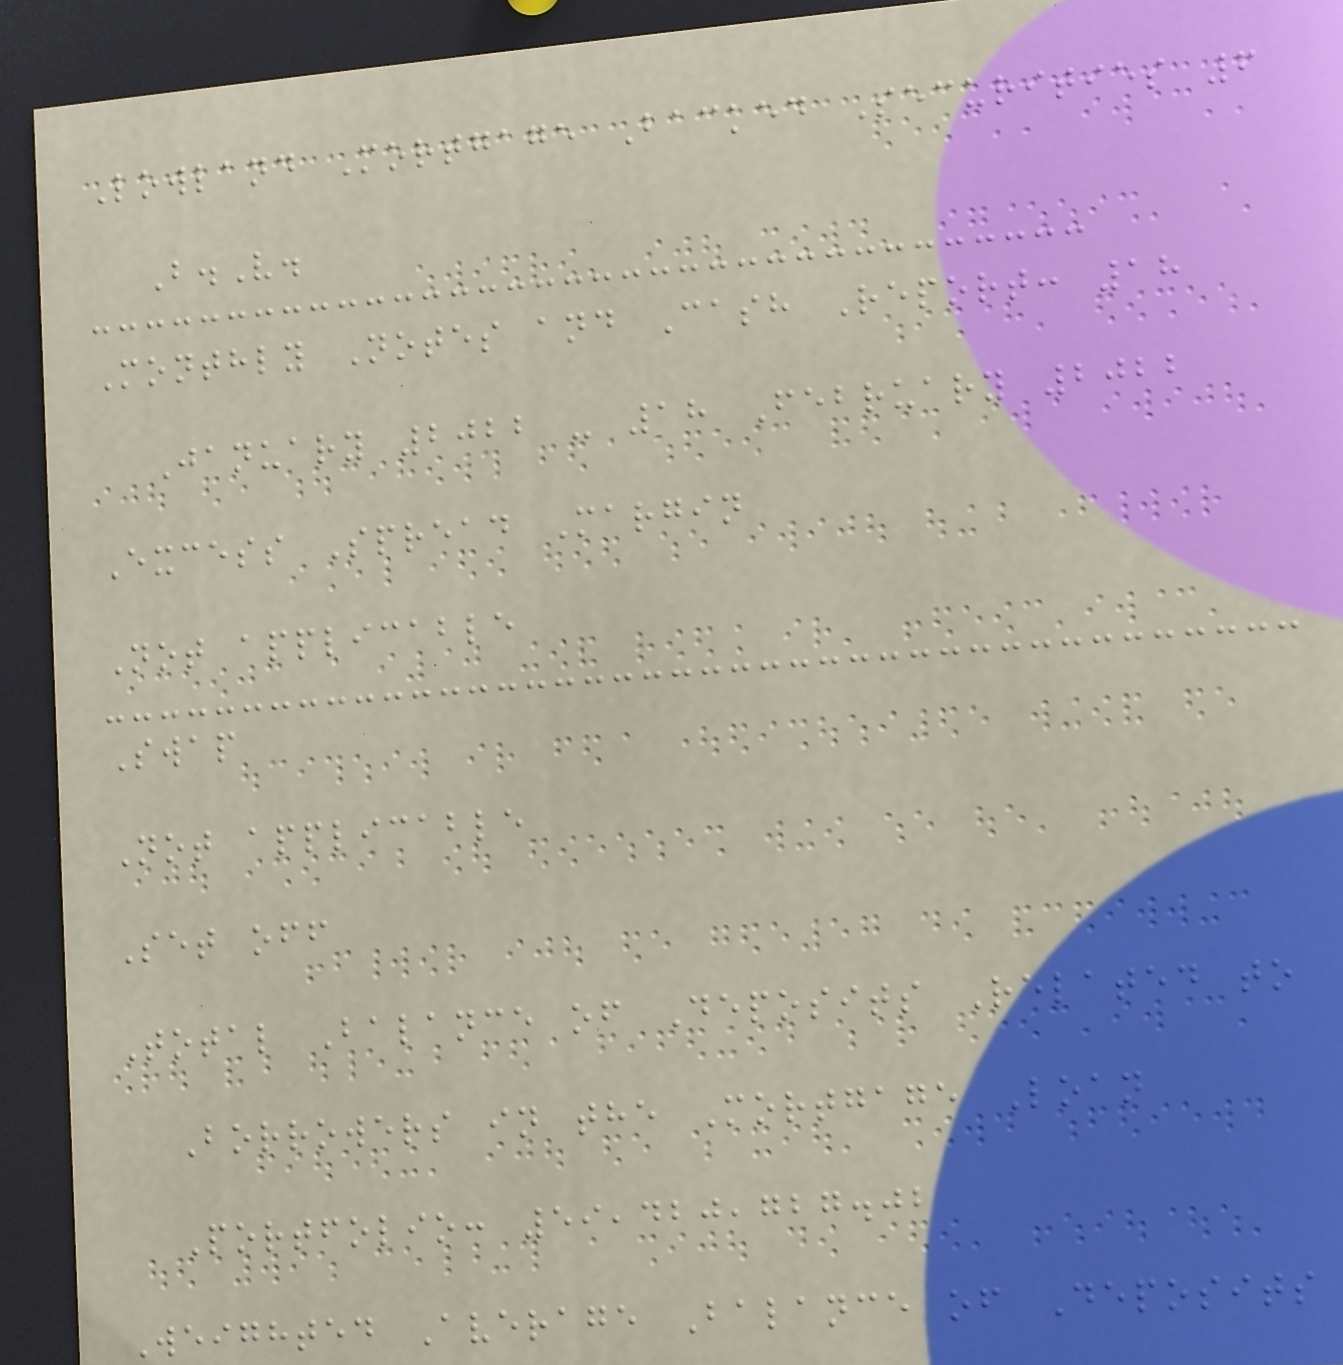Lowland Mortgage Backed Securities 6
B.V.
Monthly Notes and Cash Report: 18
January 2022 - 18 February 2022
Excess Spread Margin
Not applicable
Swap
Not applicable
Set off
Total Balance of Deposits Related to
Borrowers in the Mortgage Loan
Portfolio: 59,420,727.02
Weighted Average Balance of Deposits
